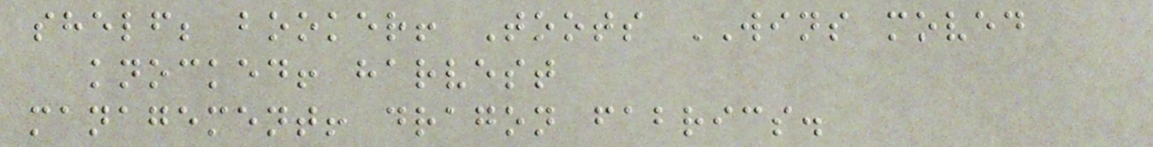shelf; booker! Toots WINS moved
knocked! harvest
management! dragon fabrics.
